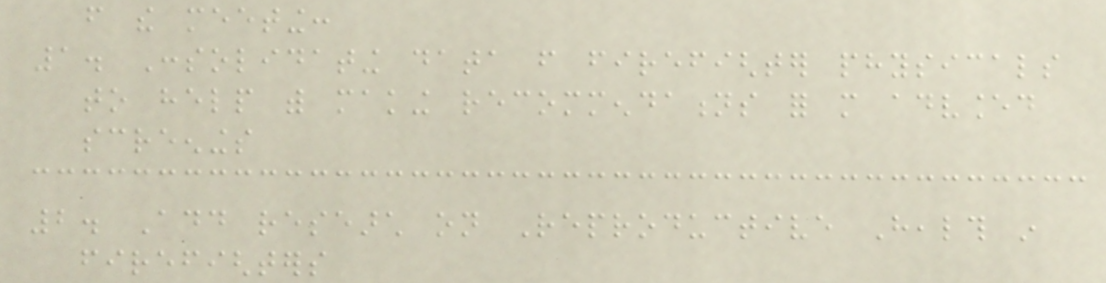from the meeting:
1. Consolidating data from firefighter physicals
to help with making recommendations for more advanced
screenings
2. Add research on Reproductive Health in
firefighters
